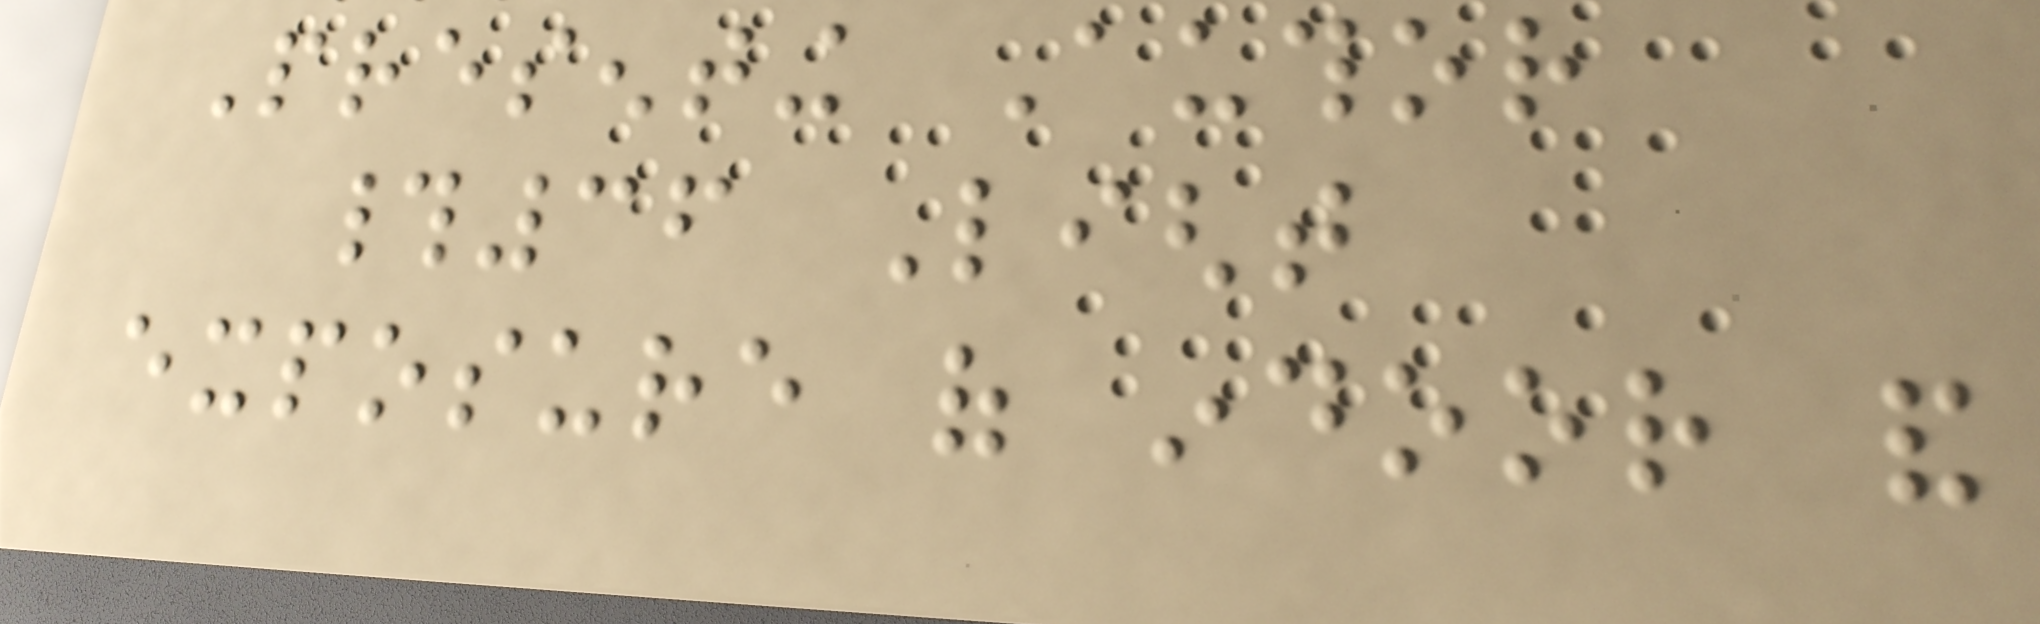Presenting Author
#36 Light
exposure of indoor and
